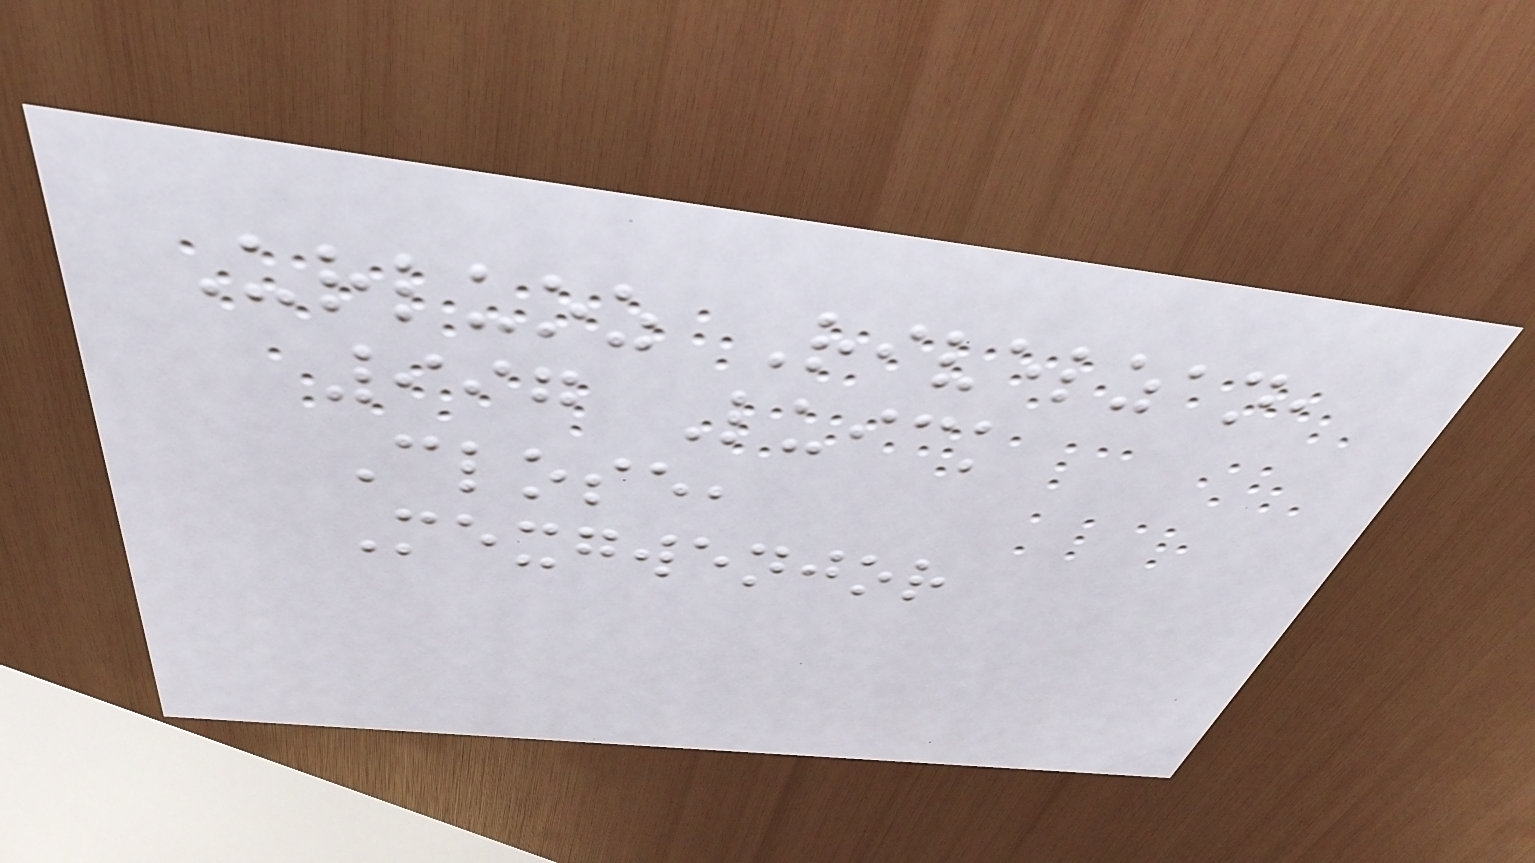Urluoz Rivelzan,
997 Luick
Close,
Mexgwenjor
